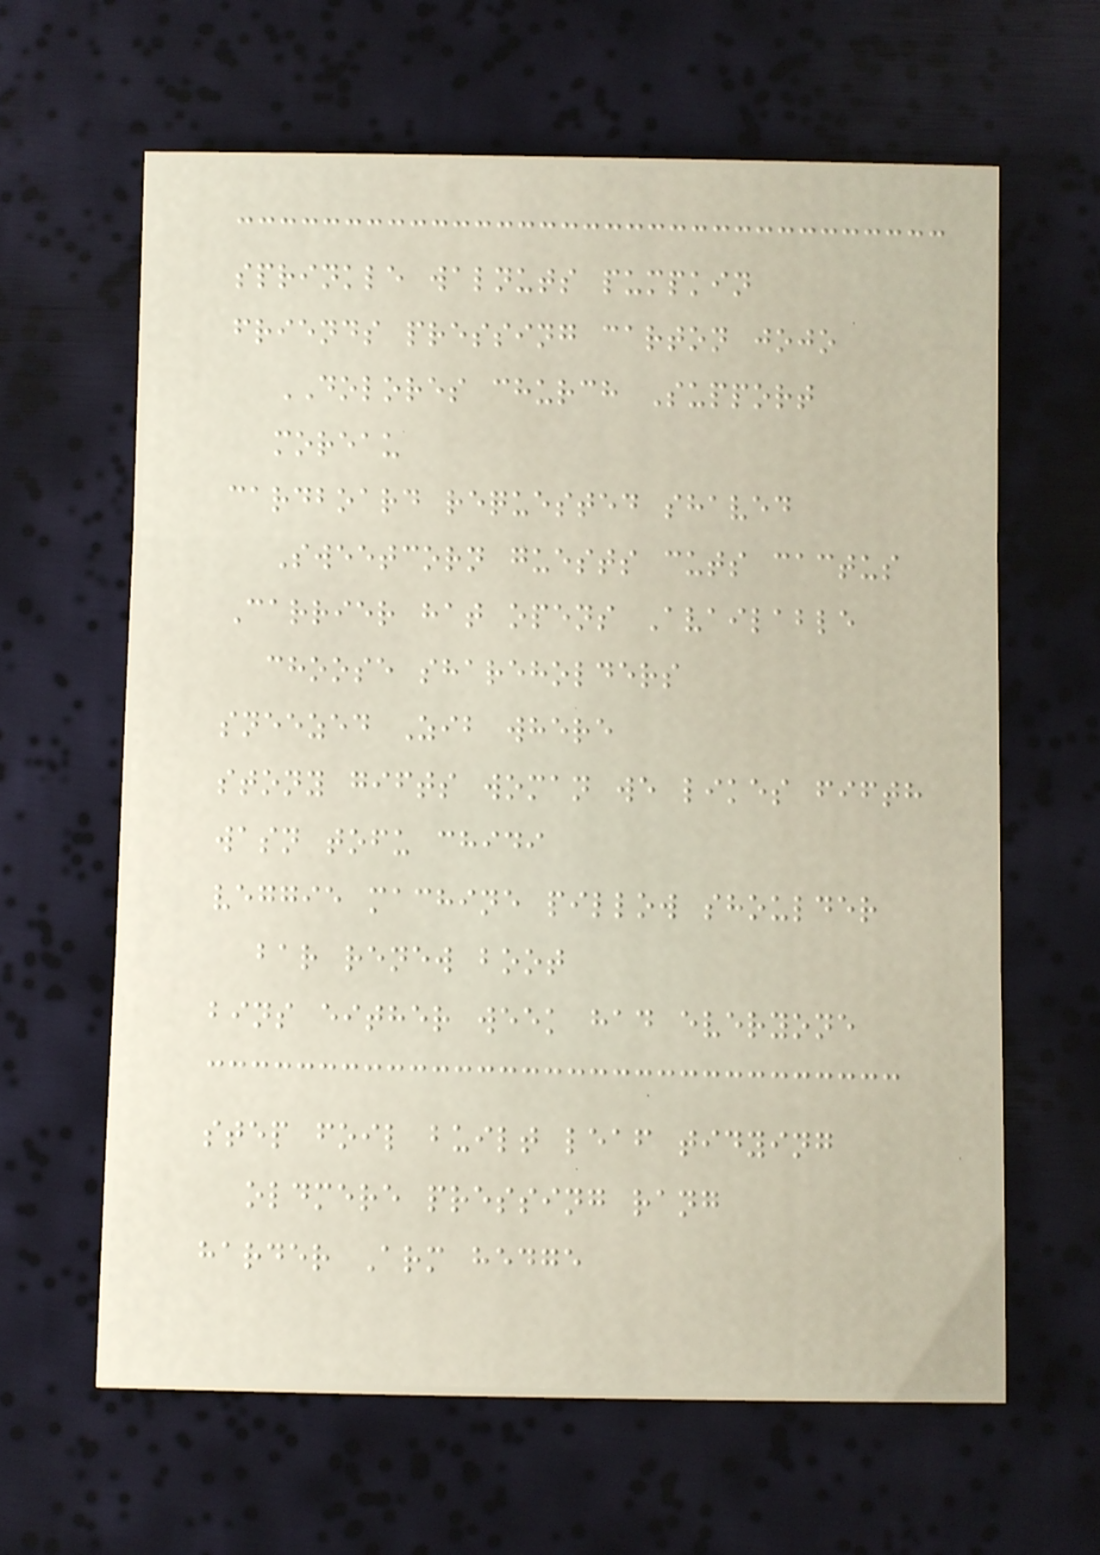sprinkle walnuts pumpkin
friends pressing carton jojo
DOLORES church Support
moreau
cardboard requested shaved
Sweetcorn guests cuts cactus
Carrier hat opens Available
choose shareholders
sneezed Zib where
stony gifts woman we likes fifth
wasn tofu chidi
veggie machine pillow shoulder
bar renew boot
bins either week had everyone
step foil built leaf tidying
oldmere pressing rang
harder Arm hedge
